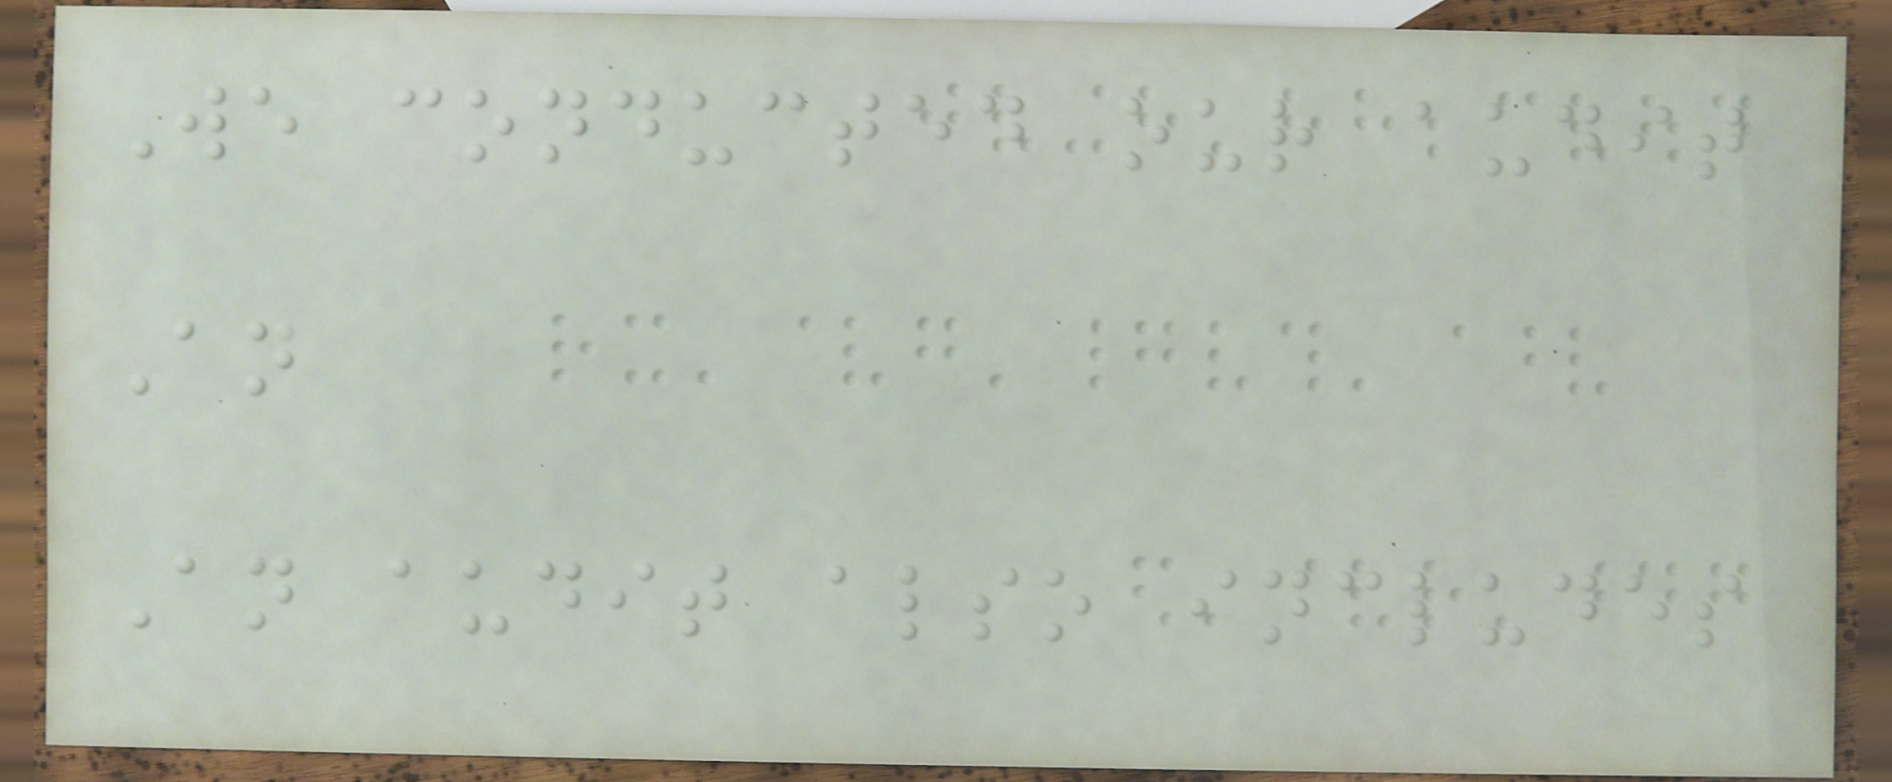We conducted our audit
An
An audit also includes
